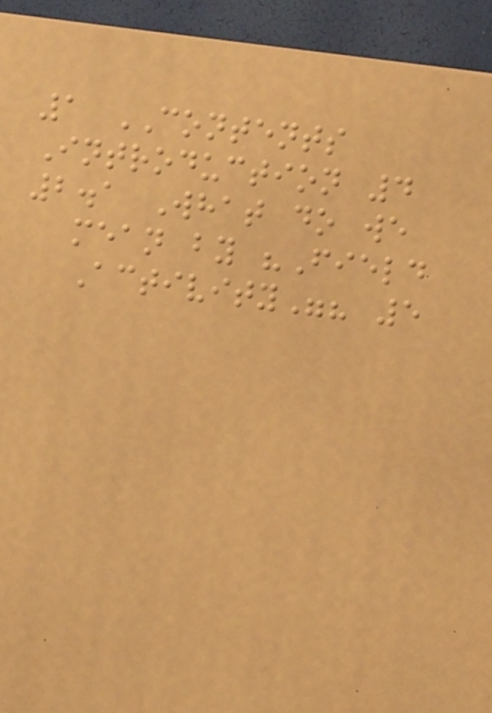1 CONTENTS
Introduction 4
2.1 What do we
mean by "Field
Activity"? 5
